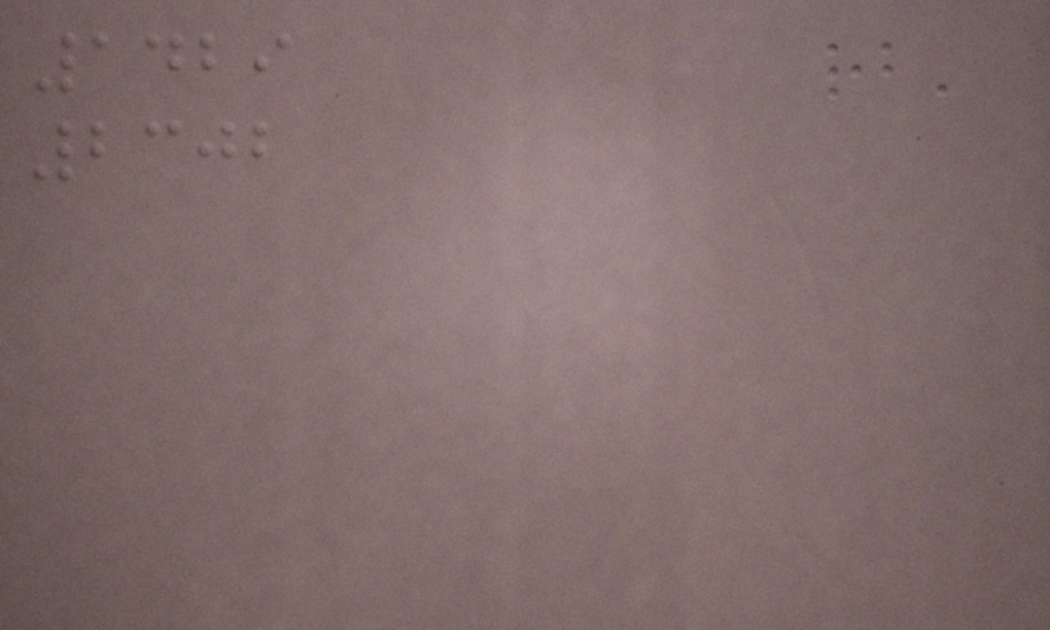1429
2302
